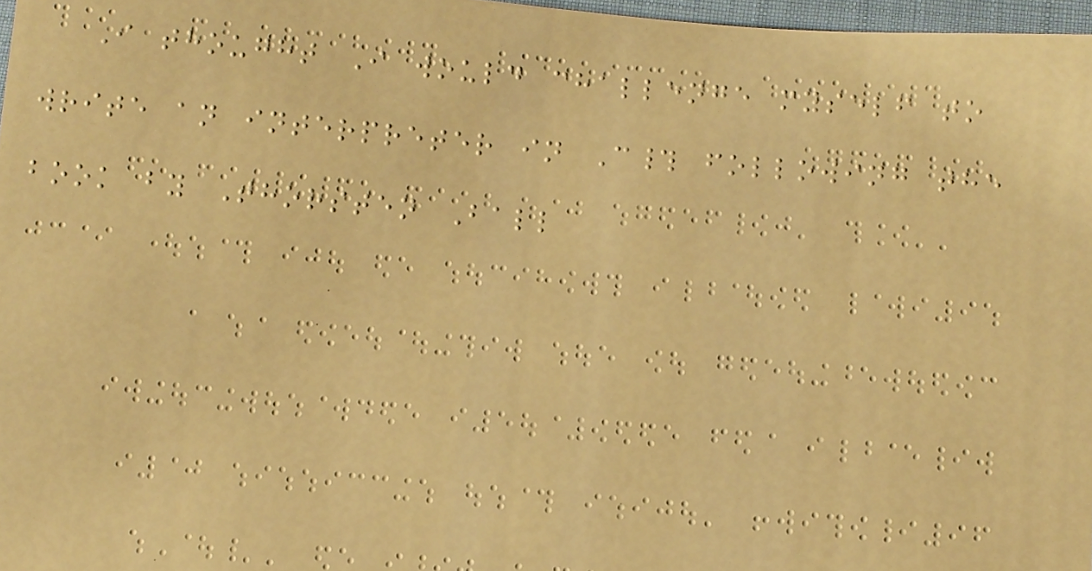I thought I would challenge myself to
write an interpreter in C# following the
book by Thorsten Ball
